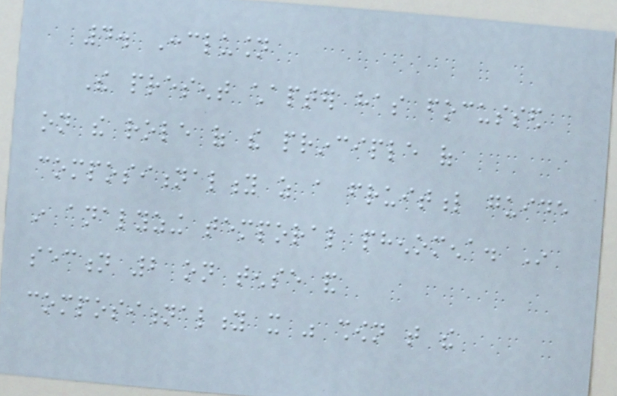4. Conclusion
The present chapter has focussed
on the role of the principle of
compositionality as a fruitful guide
in analyzing temporal phenomena. In
section 2 on tense and
compositionality it was shown that the
